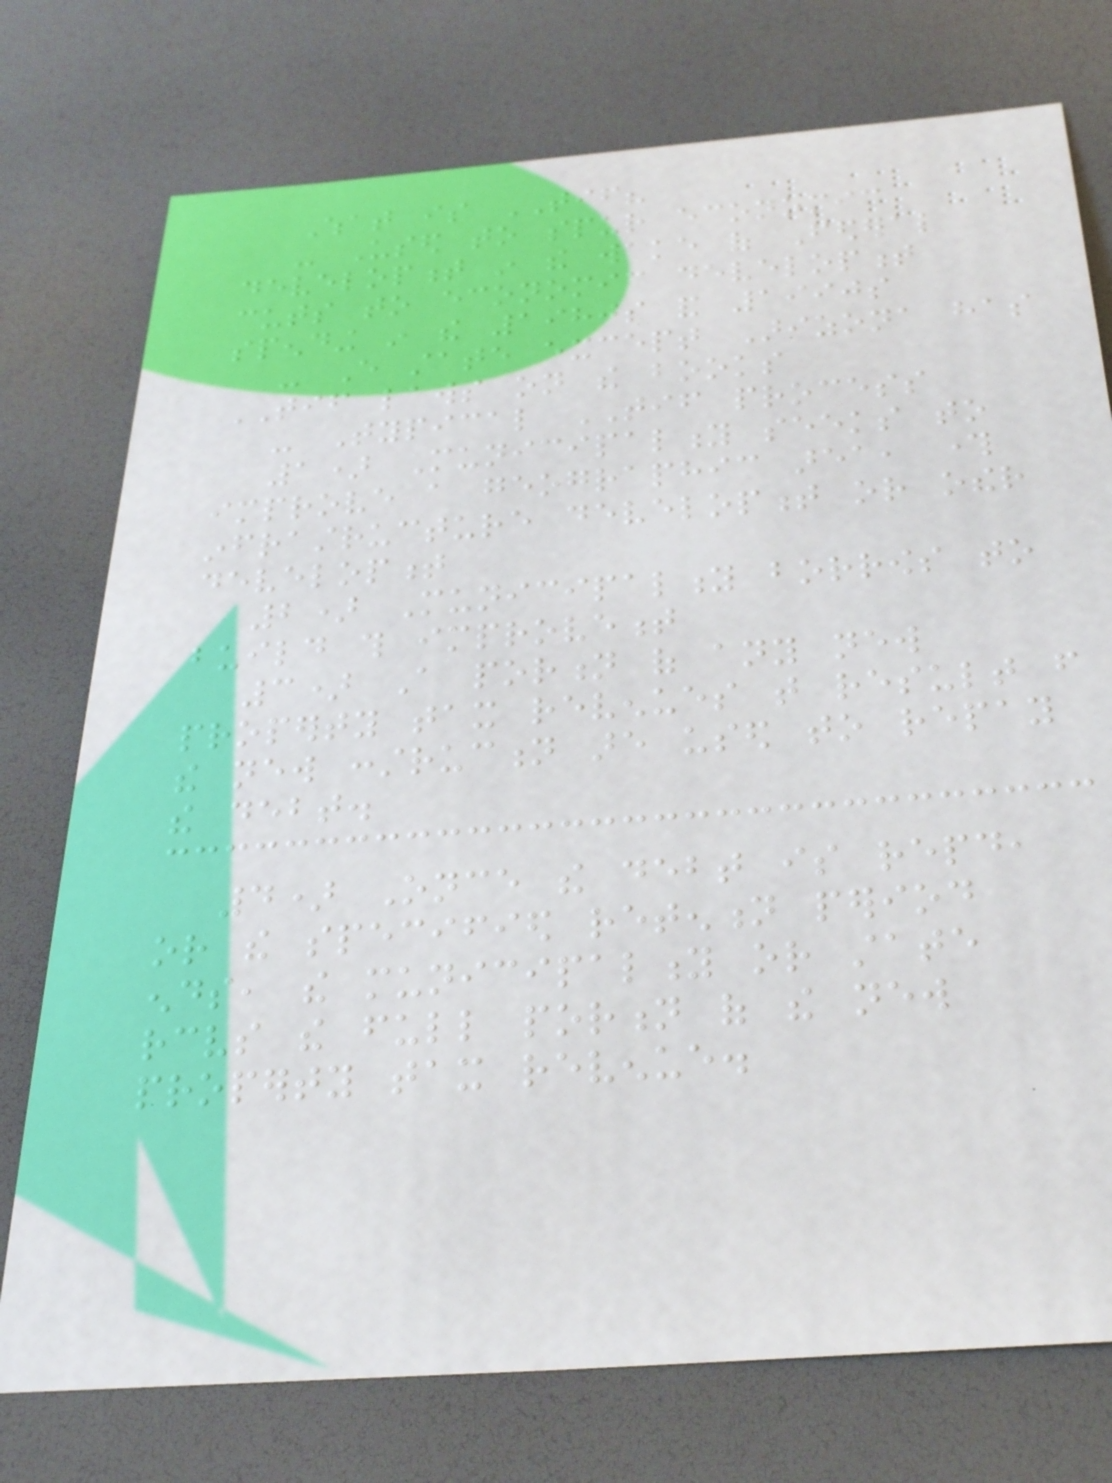What is TIF?
- Used to spur economic
development in the wake of Federal
cuts to economic development
spending in the 1980s and 1990s
- Every state except Arizona has
TIF laws on the books
- Typical TIF process
1) Municipality seeks to
improve a geographic area, through
infrastructure development or other
development
2) Municipality borrows to
build this improvement
3) A portion of any new
property tax revenues that result from
the new construction are used to repay
the debt.
4) Once the debt is repaid,
or the specified retention period
ends, the municipality or state
receives the full portion of the new
property tax revenue.
